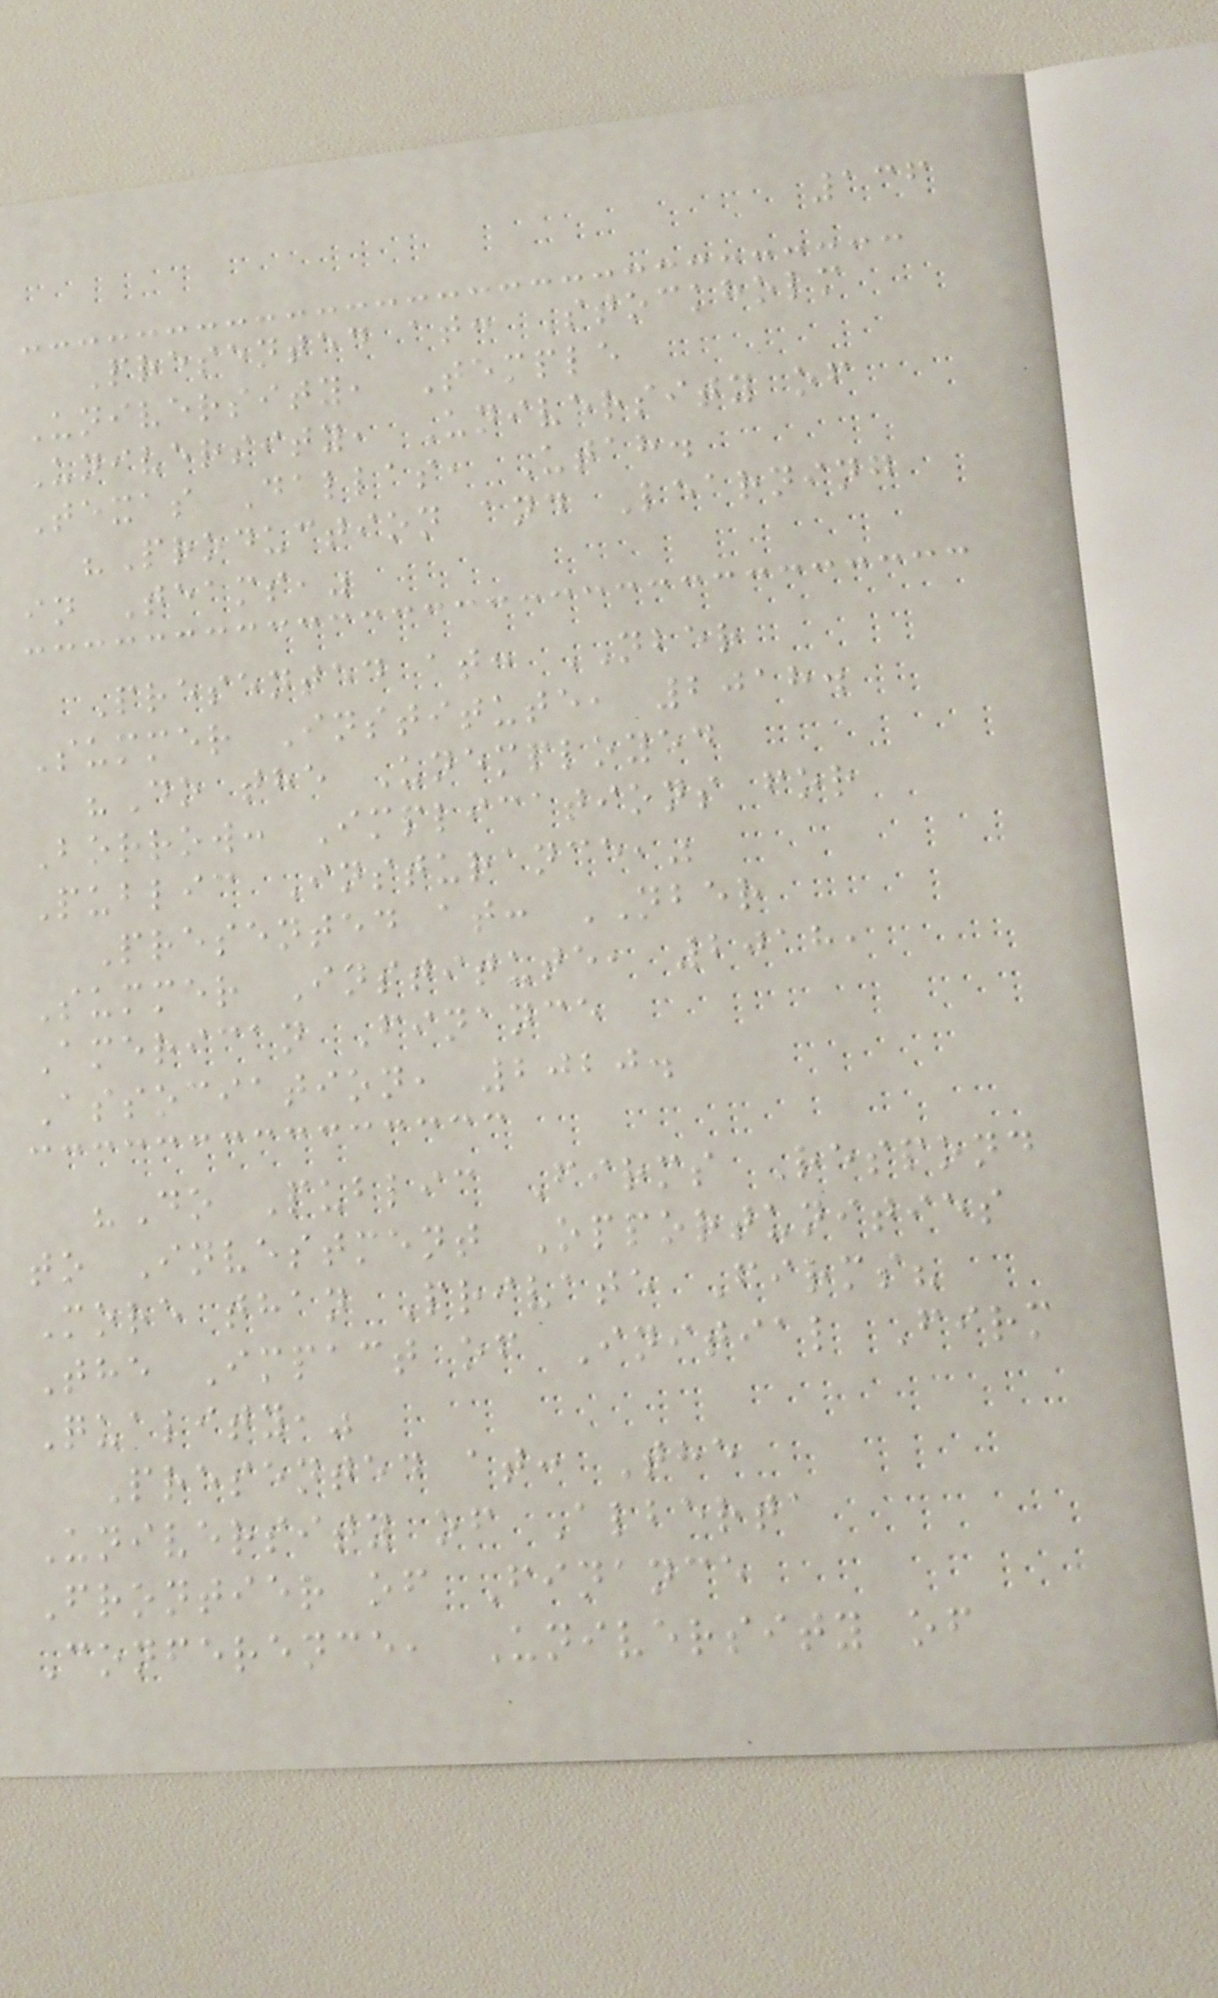136
Presented at: Stockholm
University, Temple
University, University of
Texas Dallas, Utah.
"Production and Learning
in Teams,"
Presented at: NBER
Summer Institute, 2018.
"Do the Unemployed
Borrow: Implications for
Public Insturance,"
Presented at: NBER
Summer Institute, 2018,
American Finance
Association, 2020.
"Do Public Firms Respond
to Investment Opportunities
More than Private Firms?
The Impact of Initial Firm
Quality,"
Presented at: The
University of Alberta
Frontier of Finance
Conference, University of
